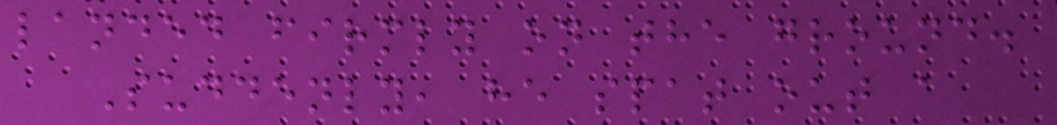landed firmly on the ground.
Suddenly, he spat out a
